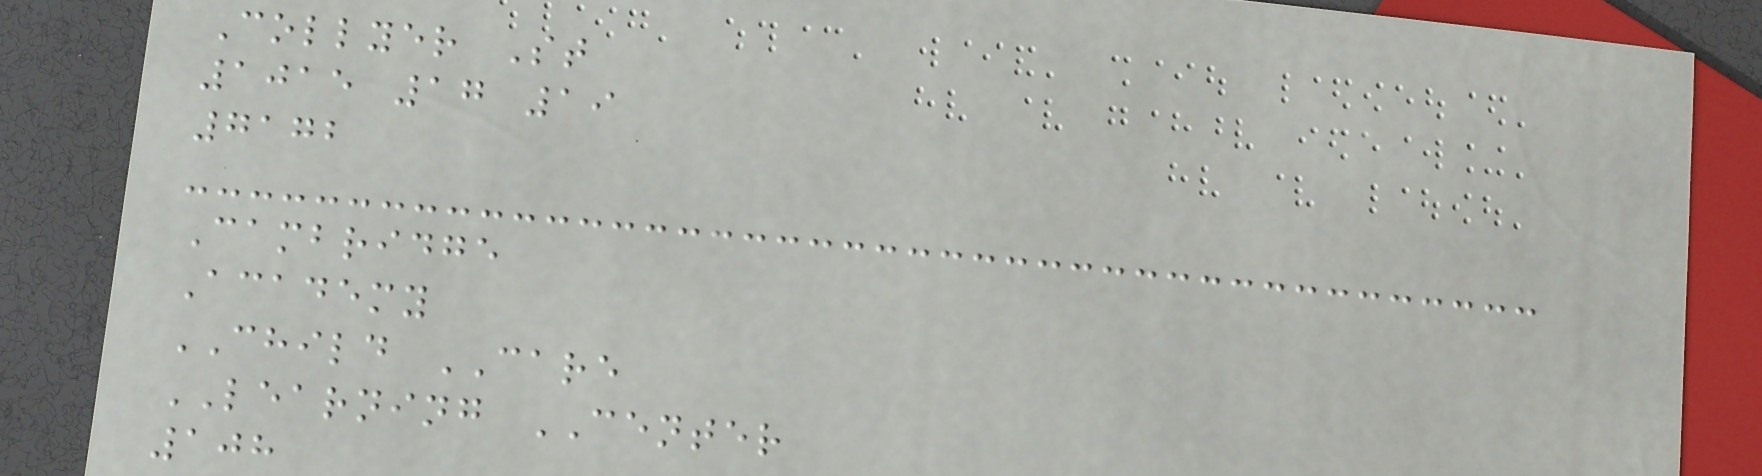Collyer St
1015 17 19
7172
Cambridge
Academy
CHILD CARE
LEARNING CENTER
108
